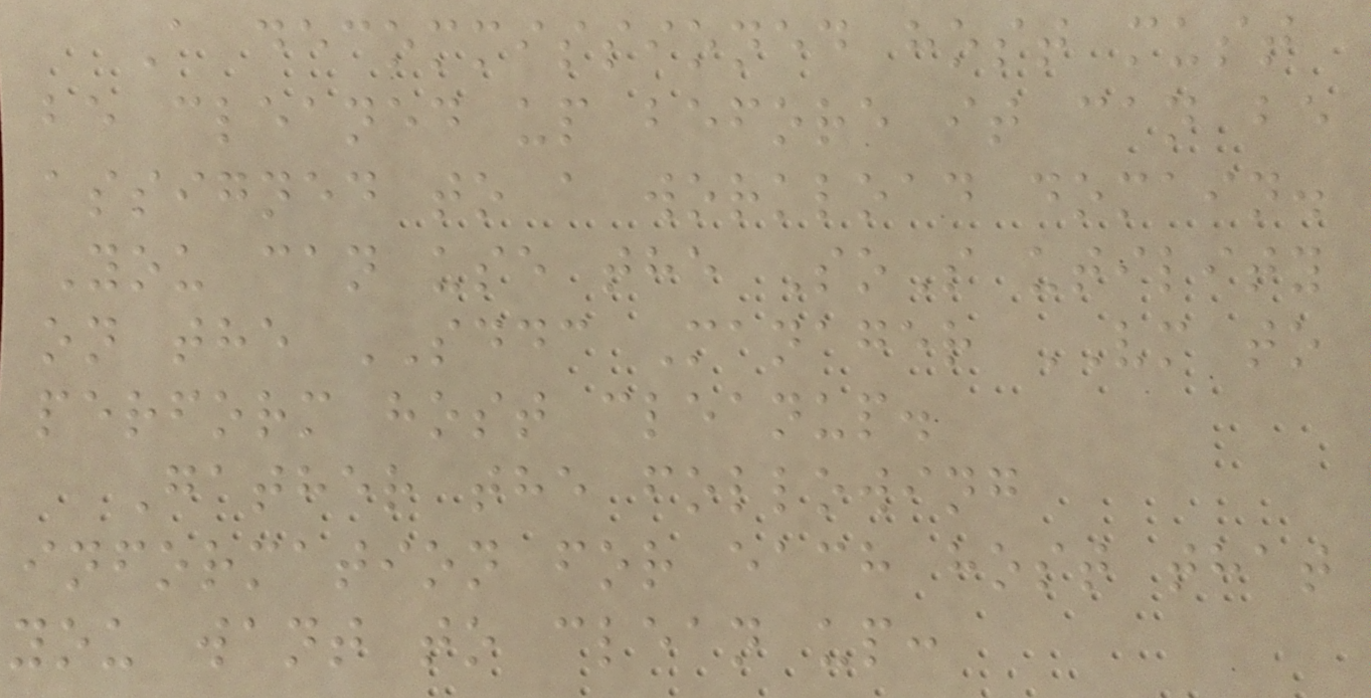A decommissioned host must
be cleaned up before it can be
assigned to a workload domain.
You can use the SoS utility
on the SDDC Manager VM to
perform host cleanup.
Gather the following
information for each host that
you want to clean up:
